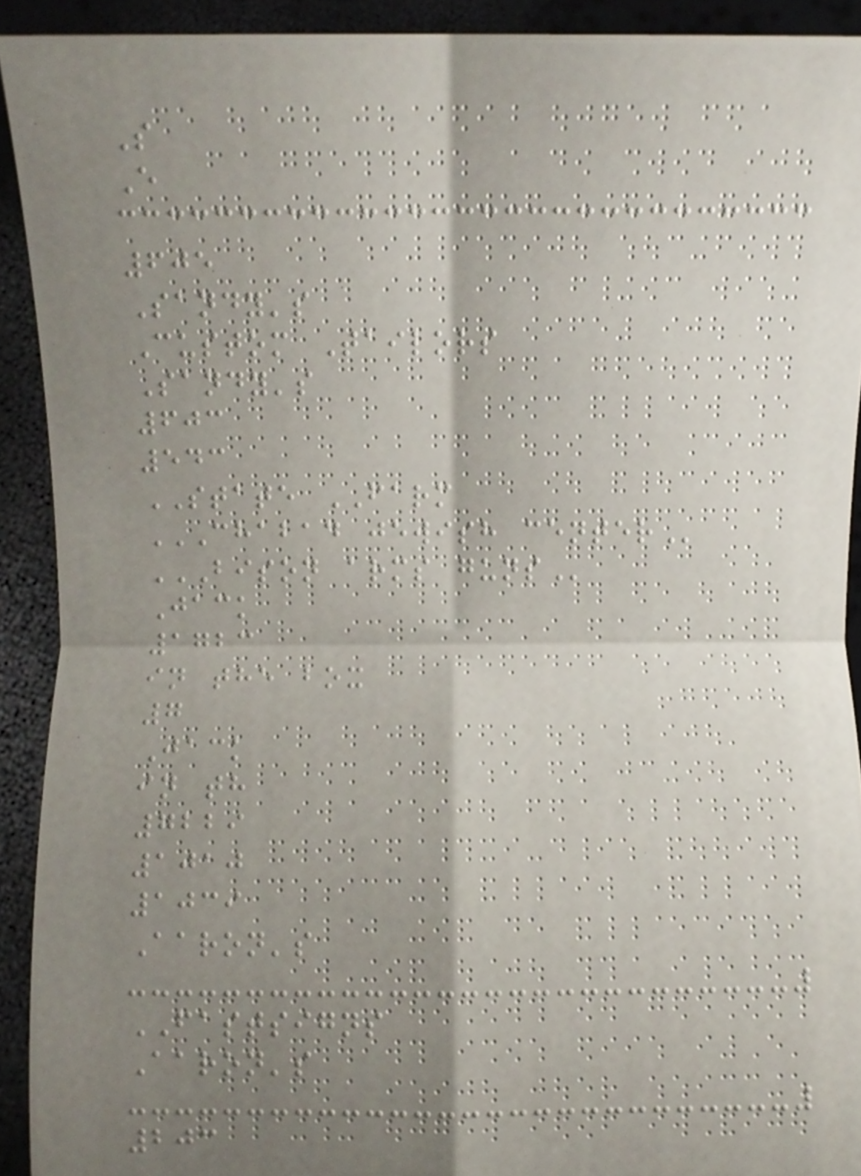S
E
605
Sandy's
Custom Tailors
Sandy's
603
543
STATE FARM
CHABAD JEWISH CENTER
BISON ARMS GUNS
Jack
1723
in the box
7
Jack
in th
7229
1010
1039
Aaron's
FASTSIGNS
Aaron's
203
